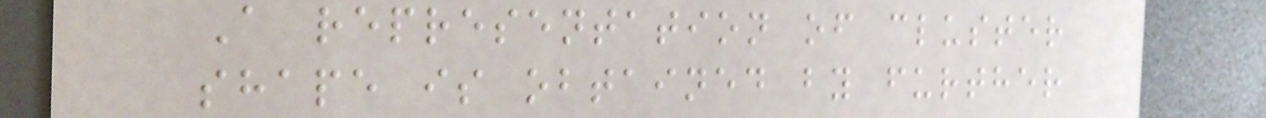A representation of cluster
shape is obtained by further
